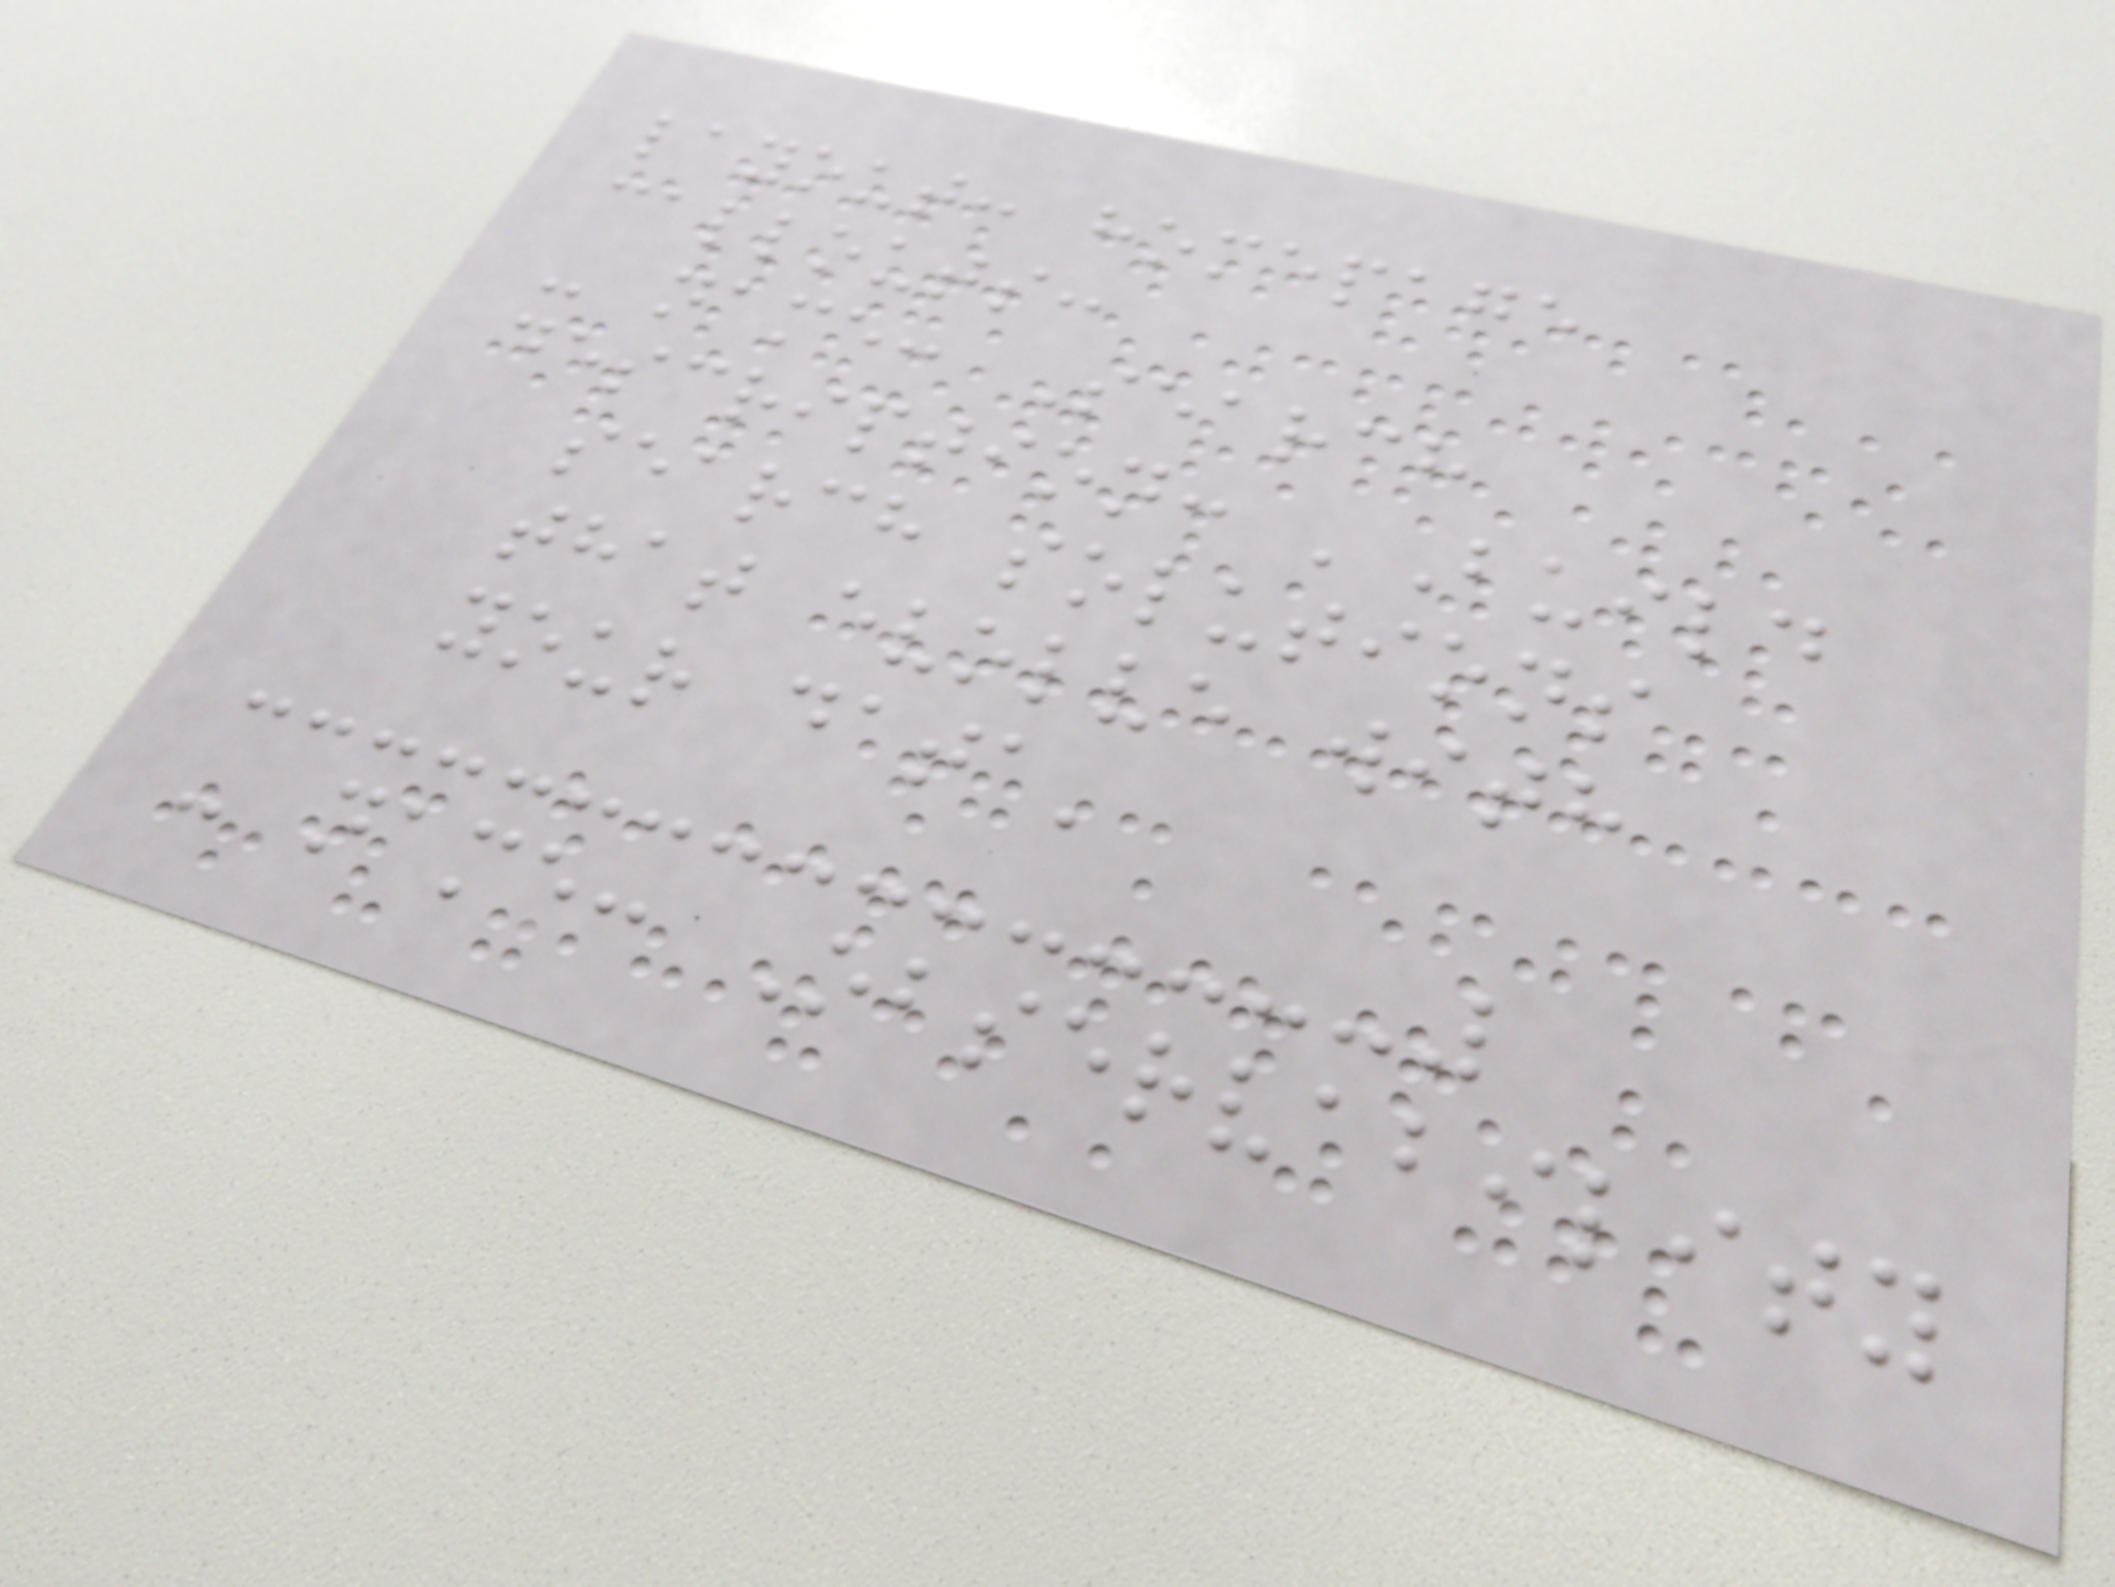layout: homepage
callouts:
- name: Search
description: 'Build
search solutions
that evolve with
your data'
- name: Observability
